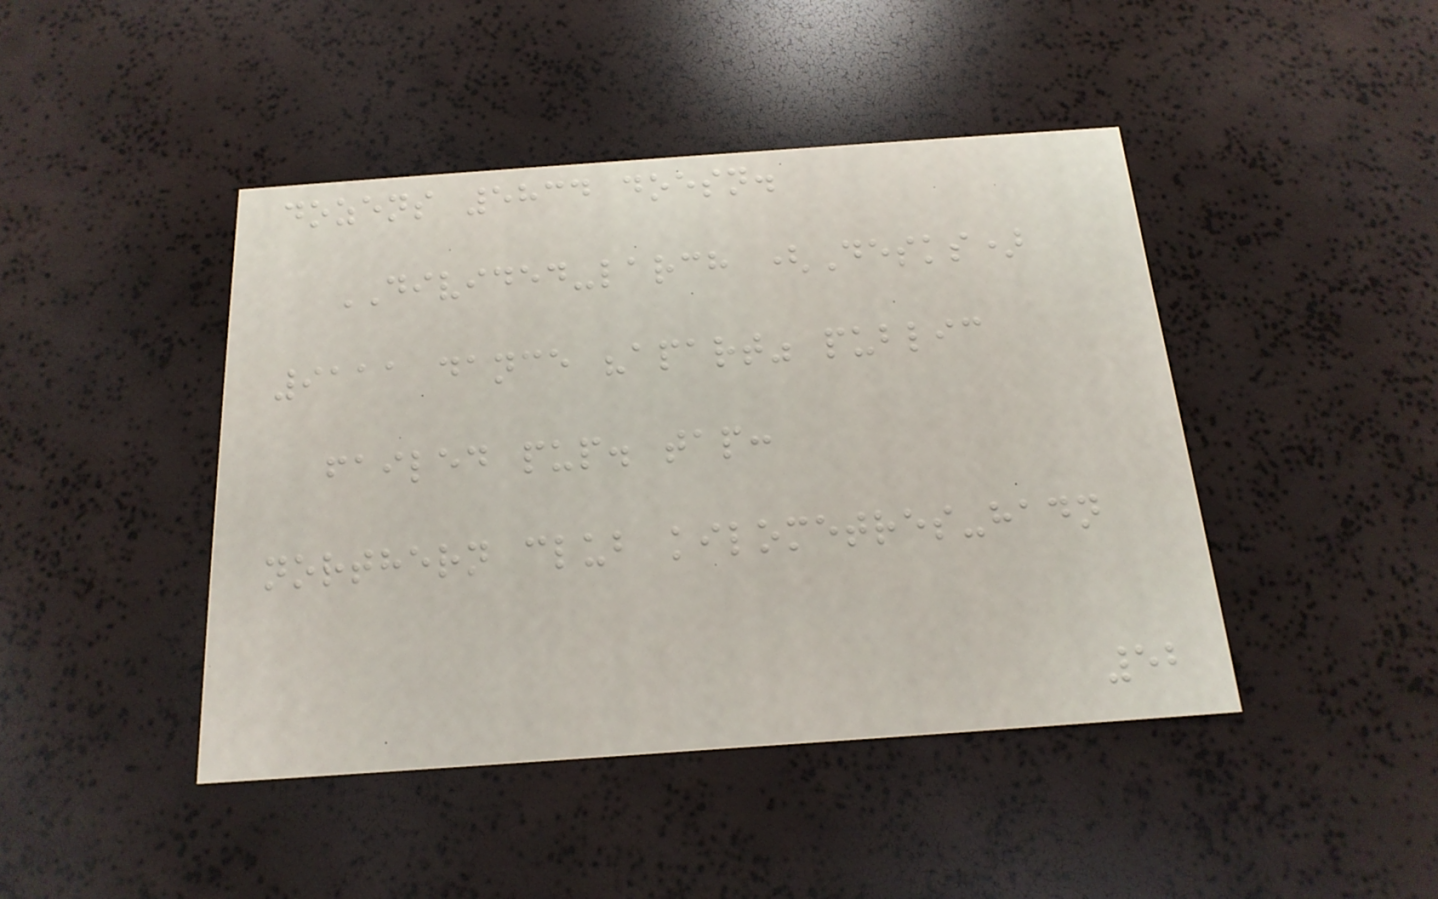dozens 5834 doesn.
DIVIDED-larch (Desks)
9111 dance "apart" public
failed pup. tap:
northern club kilometres-hadn
52
